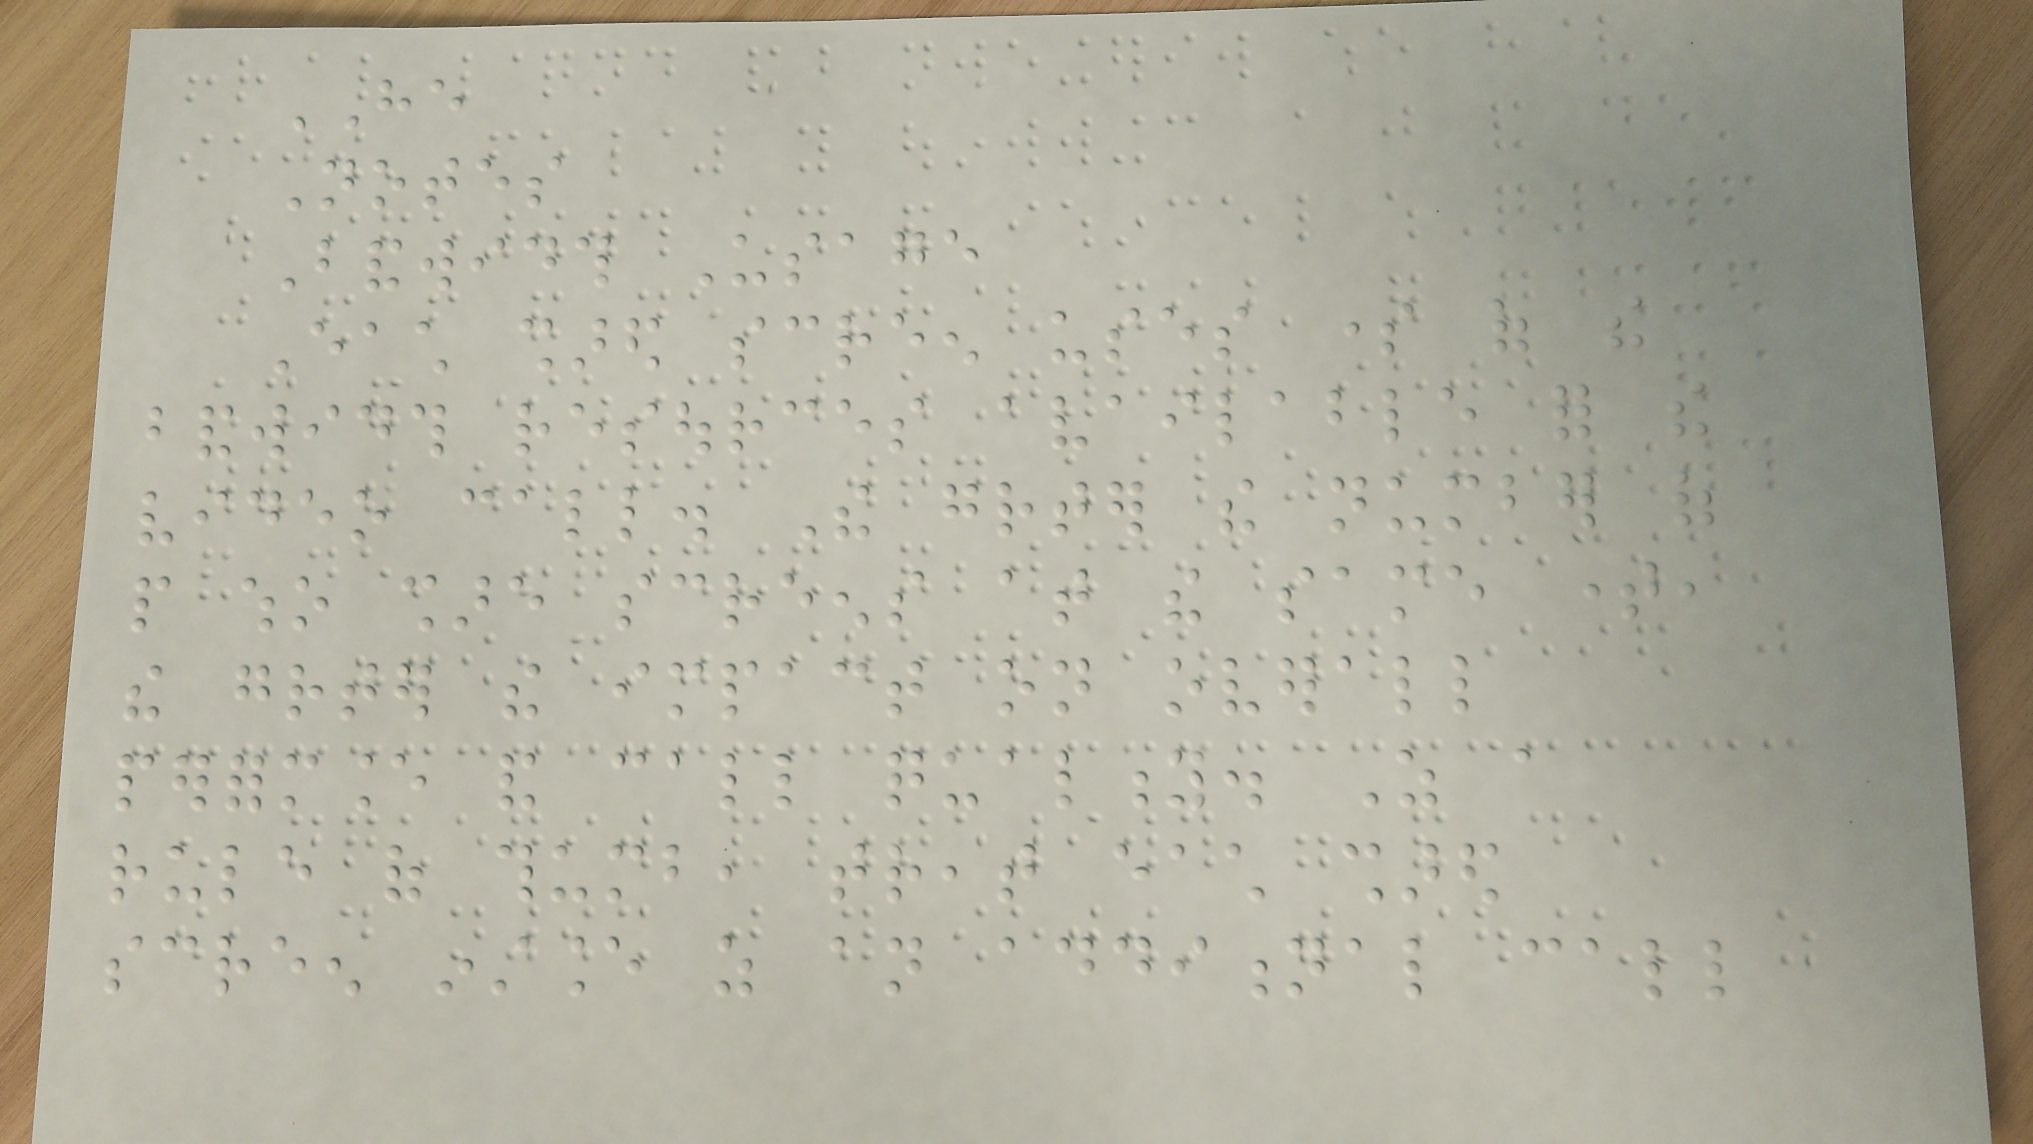HE
Notes
Bandwidth Usage
Each shared screen uses some of the
bandwidth resources available for the
video call. The greater the number of
people who share screens at the same time,
the greater the impact on overall
performance and call quality. As a
rule of thumb, treat each shared
screen instance as an additional call
